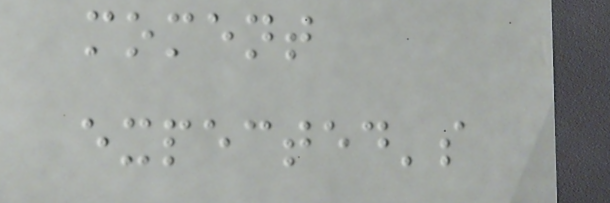moment
expected's
